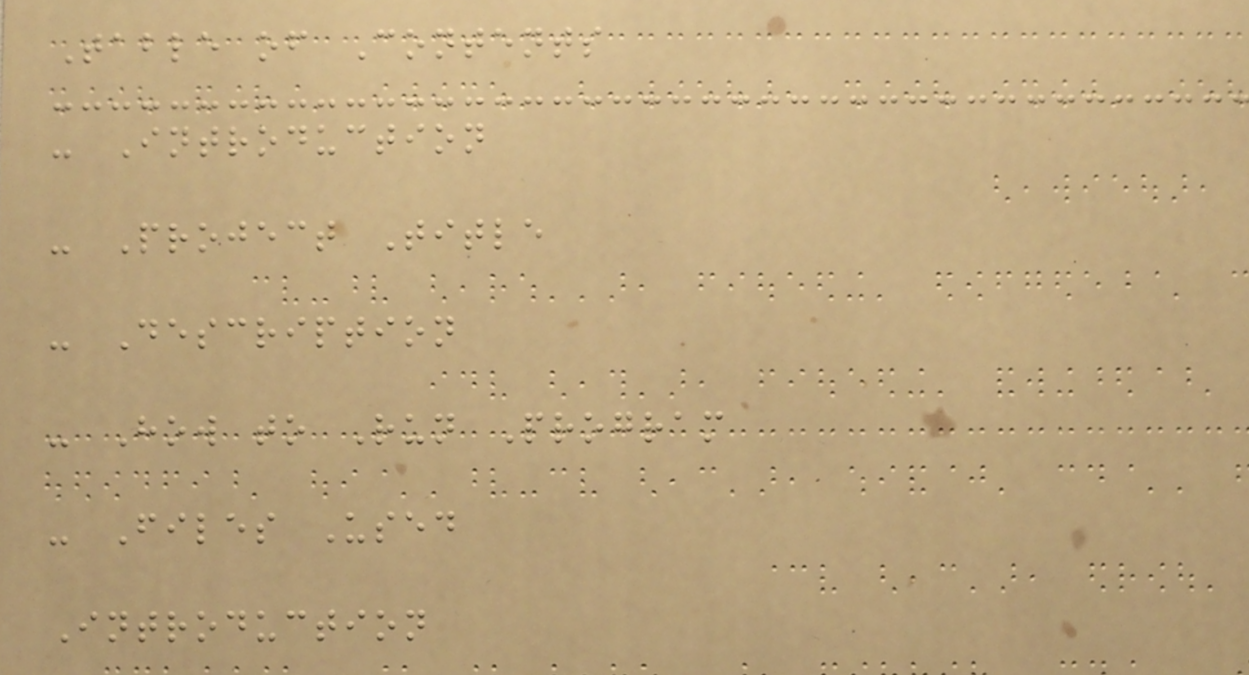Table of Contents
- Introduction
- Project Title
- Description
- How to Run Program
- Files Used
Introduction
